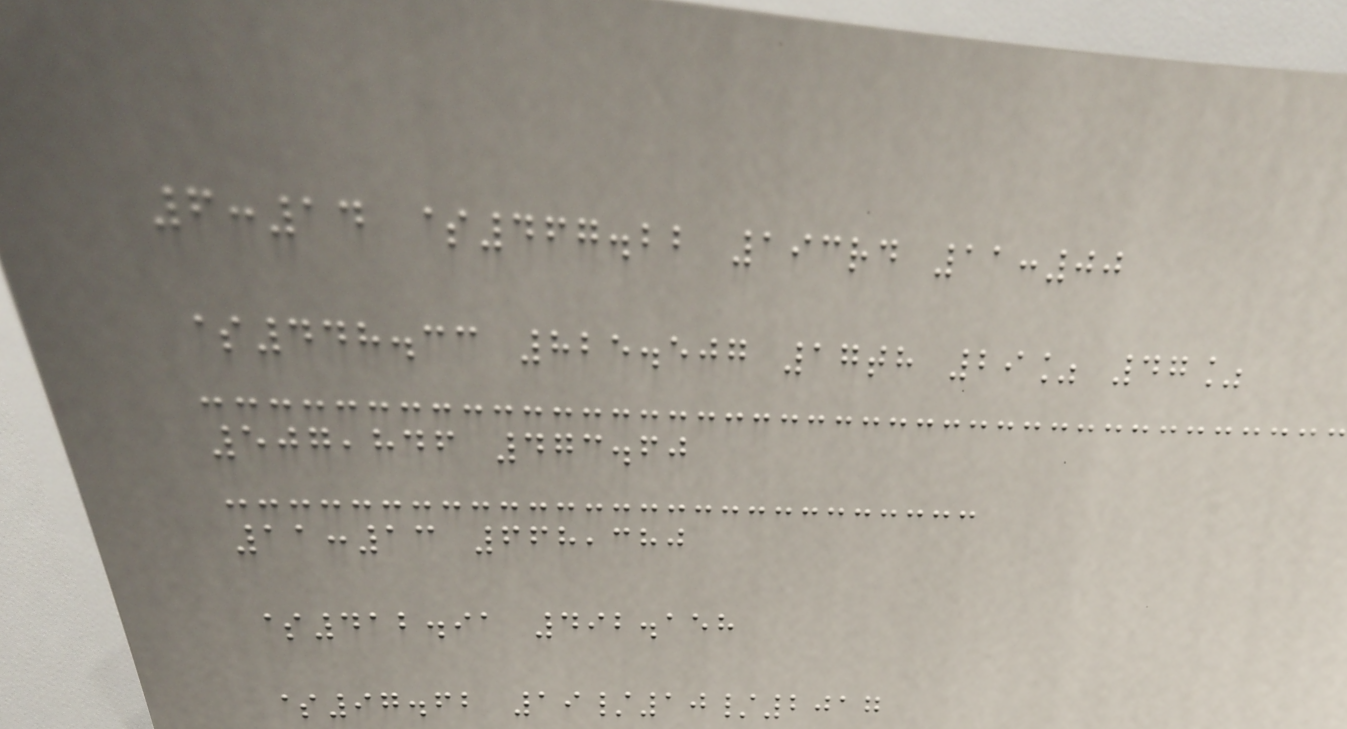6:14 $467.22 193rd 11:00
$448.33 825.507 17th 29% 47%
507,846 473.60
11:13 668,380
$412.91 492.158
$97.62 19/10/2017
